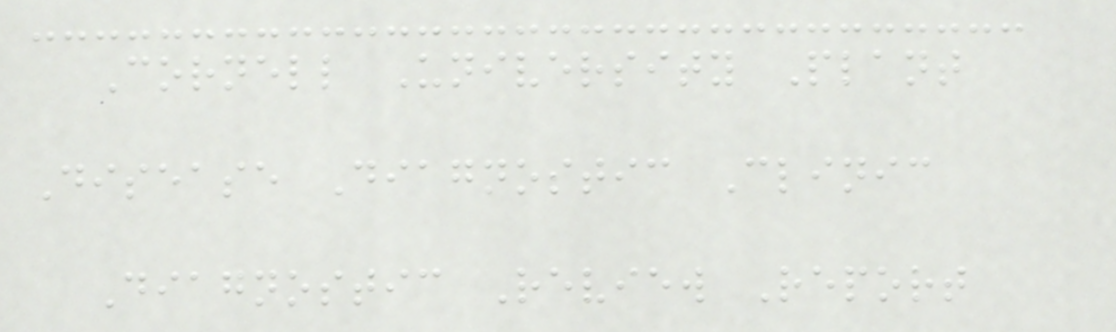Cornell University Plant
Disease Diagnostic Clinic
Diagnostic Review Report
